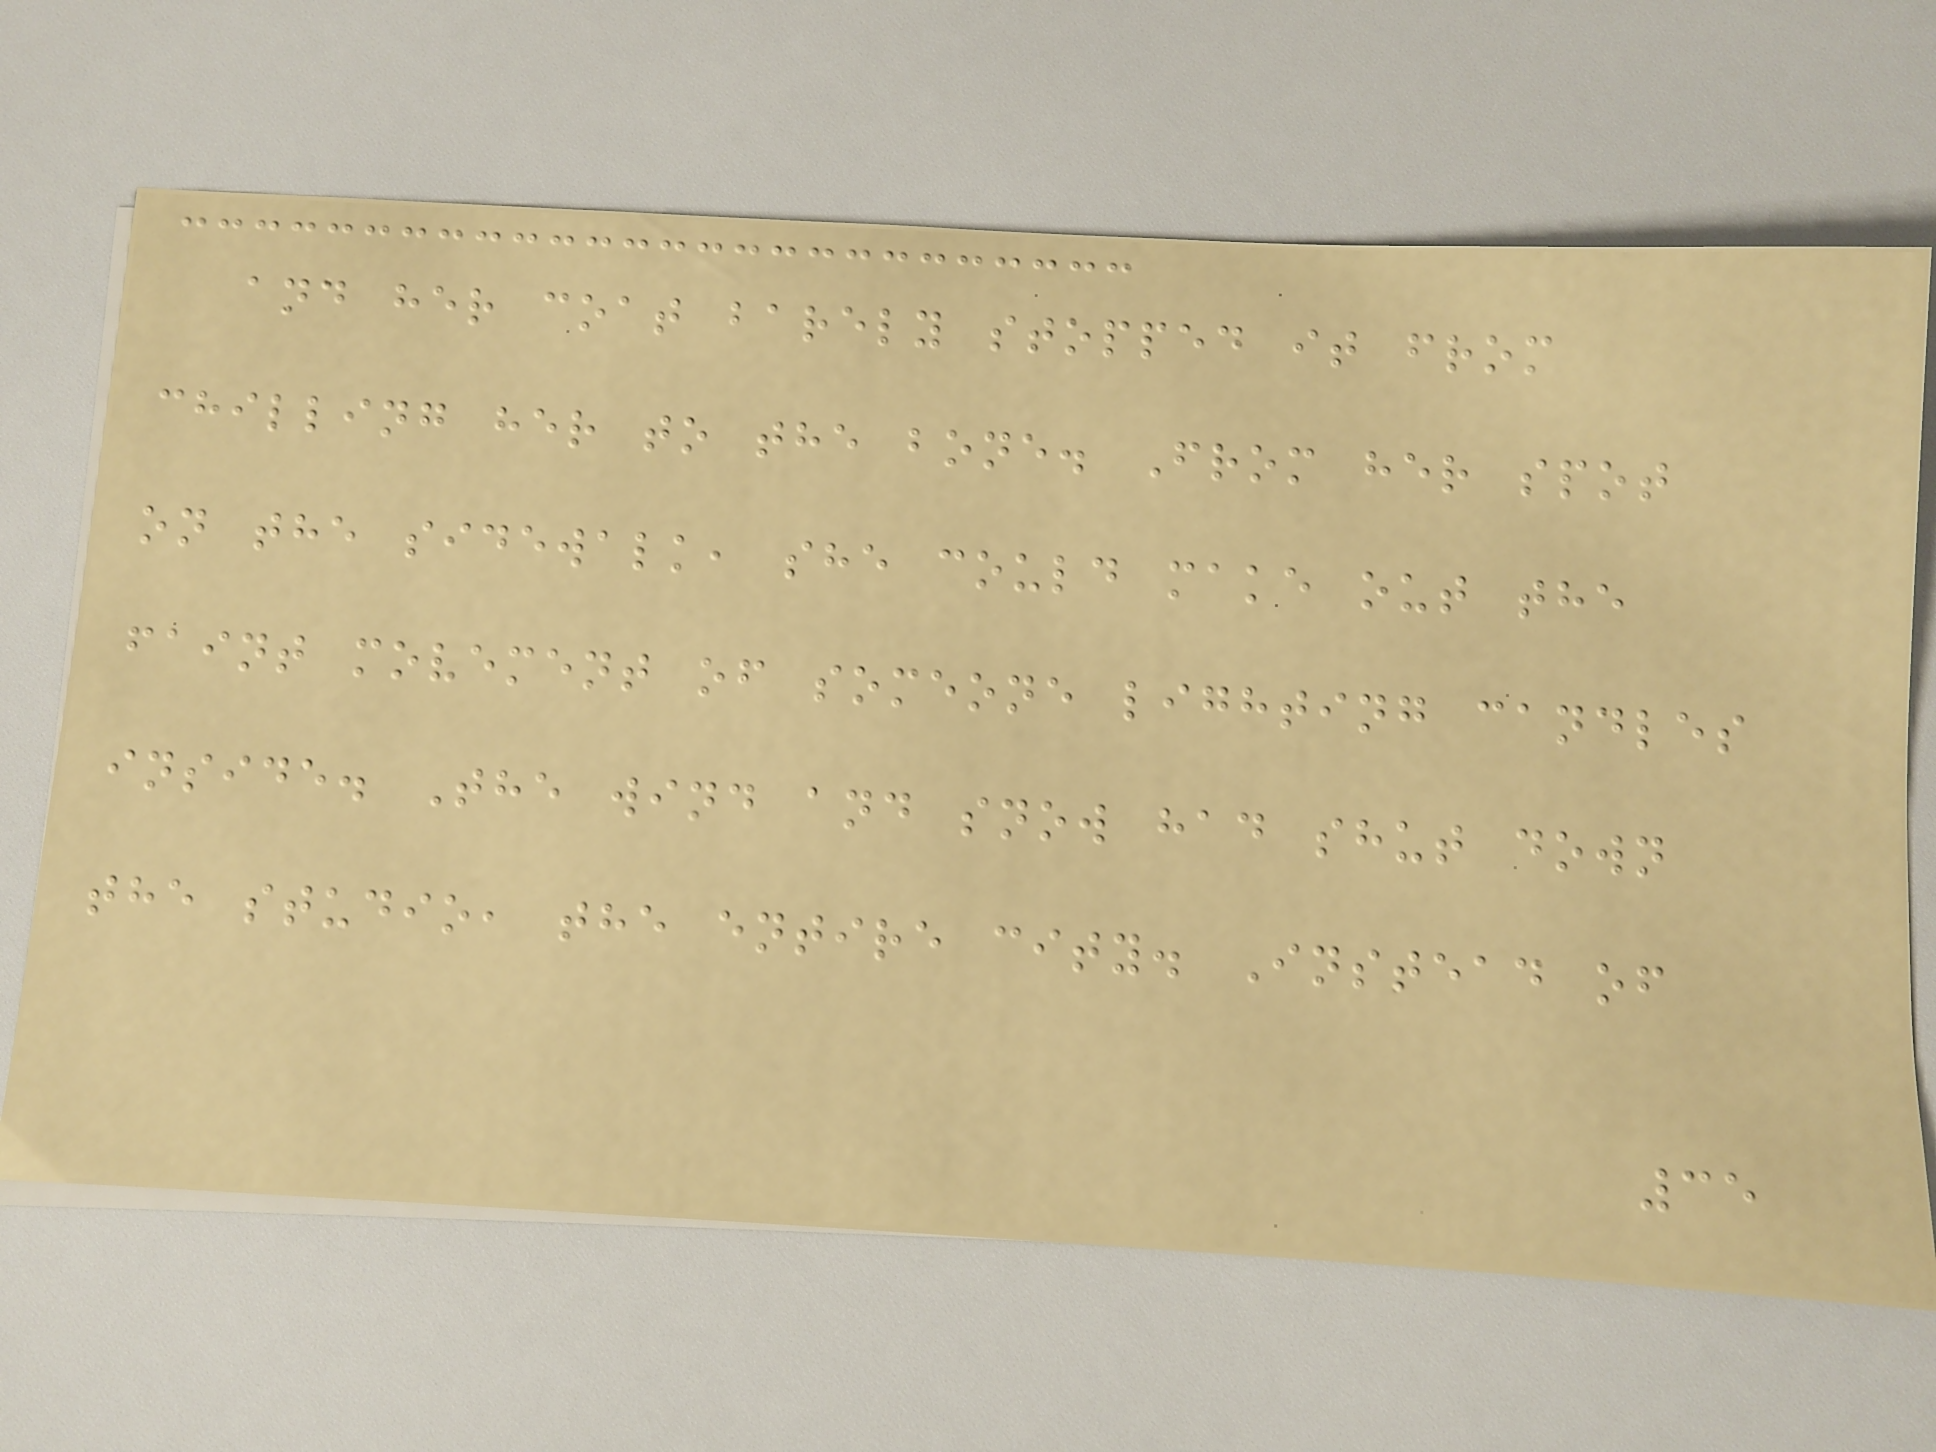and her coat barely stopped it from
chilling her to the bone. From her spot
on the sidewalk, she could make out the
faint movement of someone lighting candles
inside. The wind and snow had shut down
the studio, the entire city. Instead of
35
